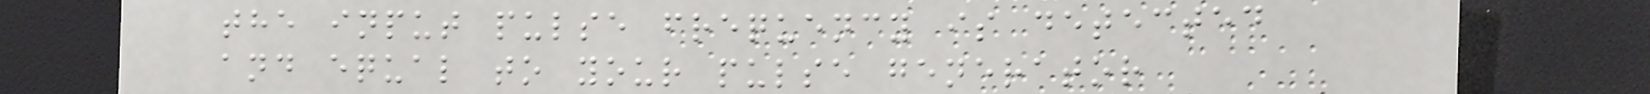the input pulse frequency is detected
and equal to your pulse generator
